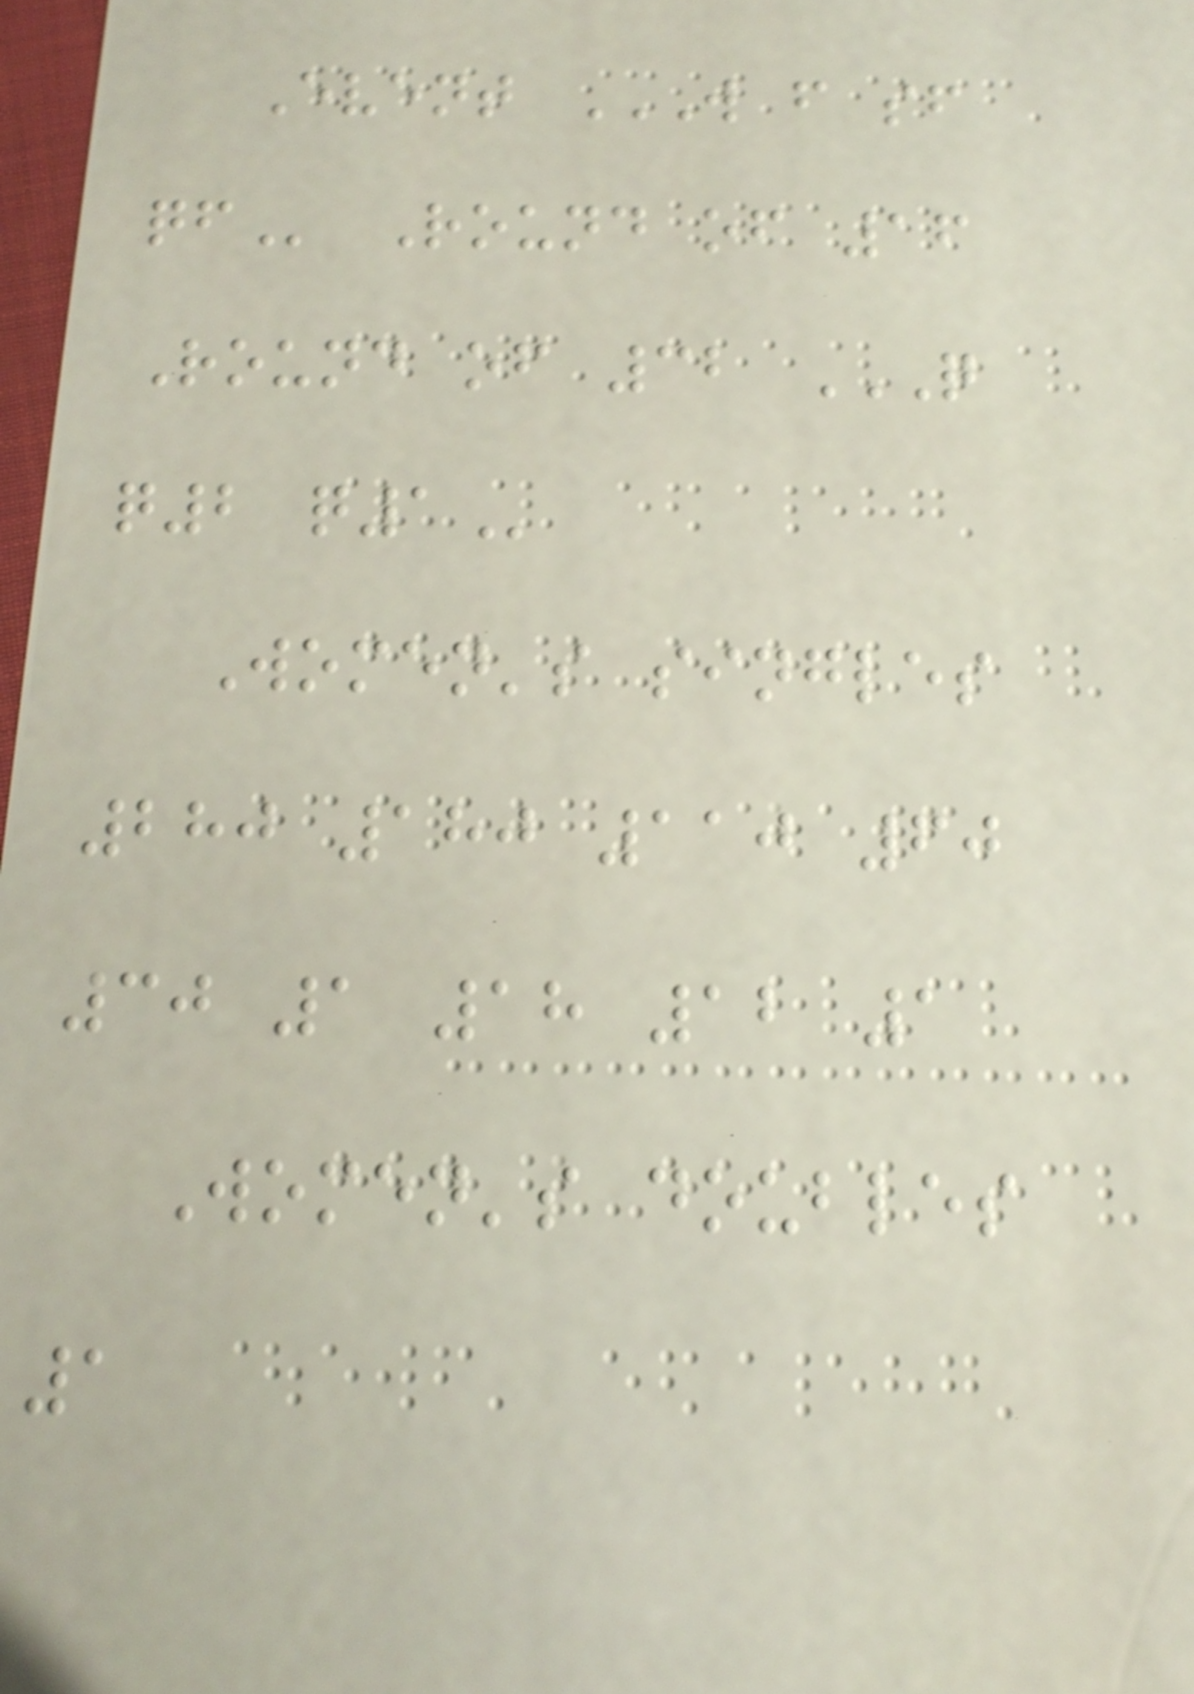Event W F SF
QF Round of 16
Round of 32 Q
Q2 Q1
Women's singles
280 180 110 60
30 1 18 12 1
Women's doubles
1
